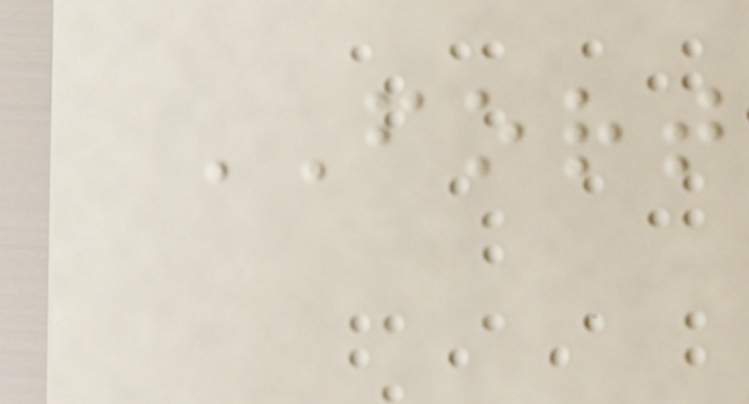FORT
